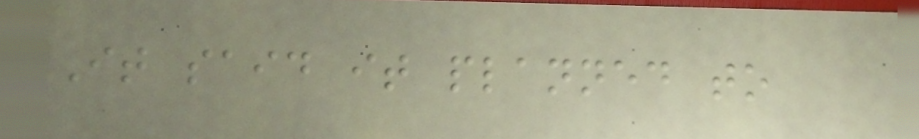It said it planned to
